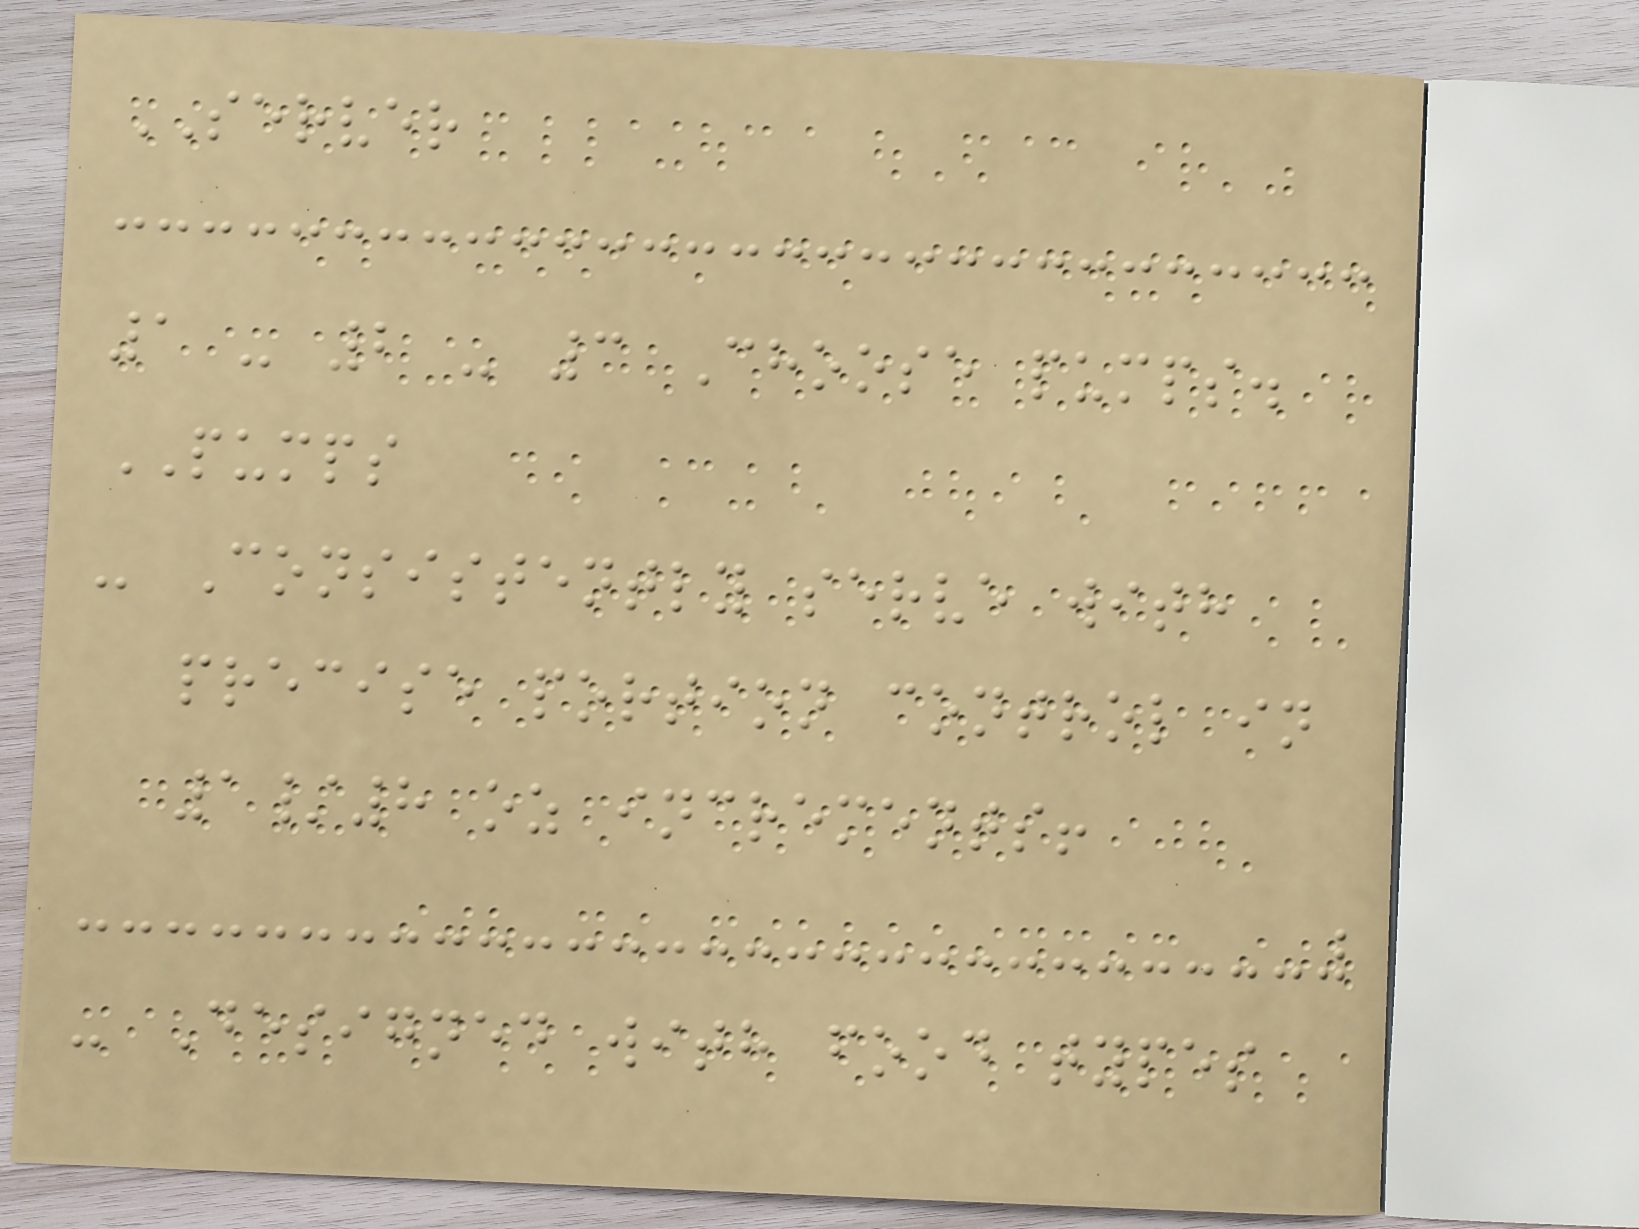SERVER
1 - 2 - 3 Choose pumps.
PUMPS
- Consistently serve with
precise portion control in
1/8 oz increments!
- Designed with food types
